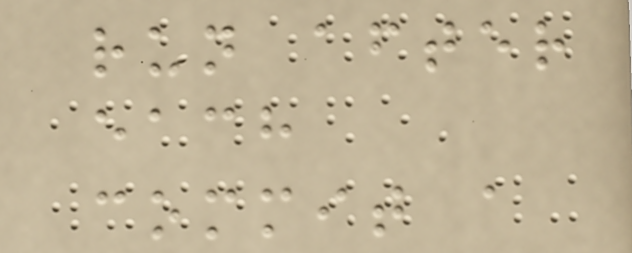run after
each
commit a
